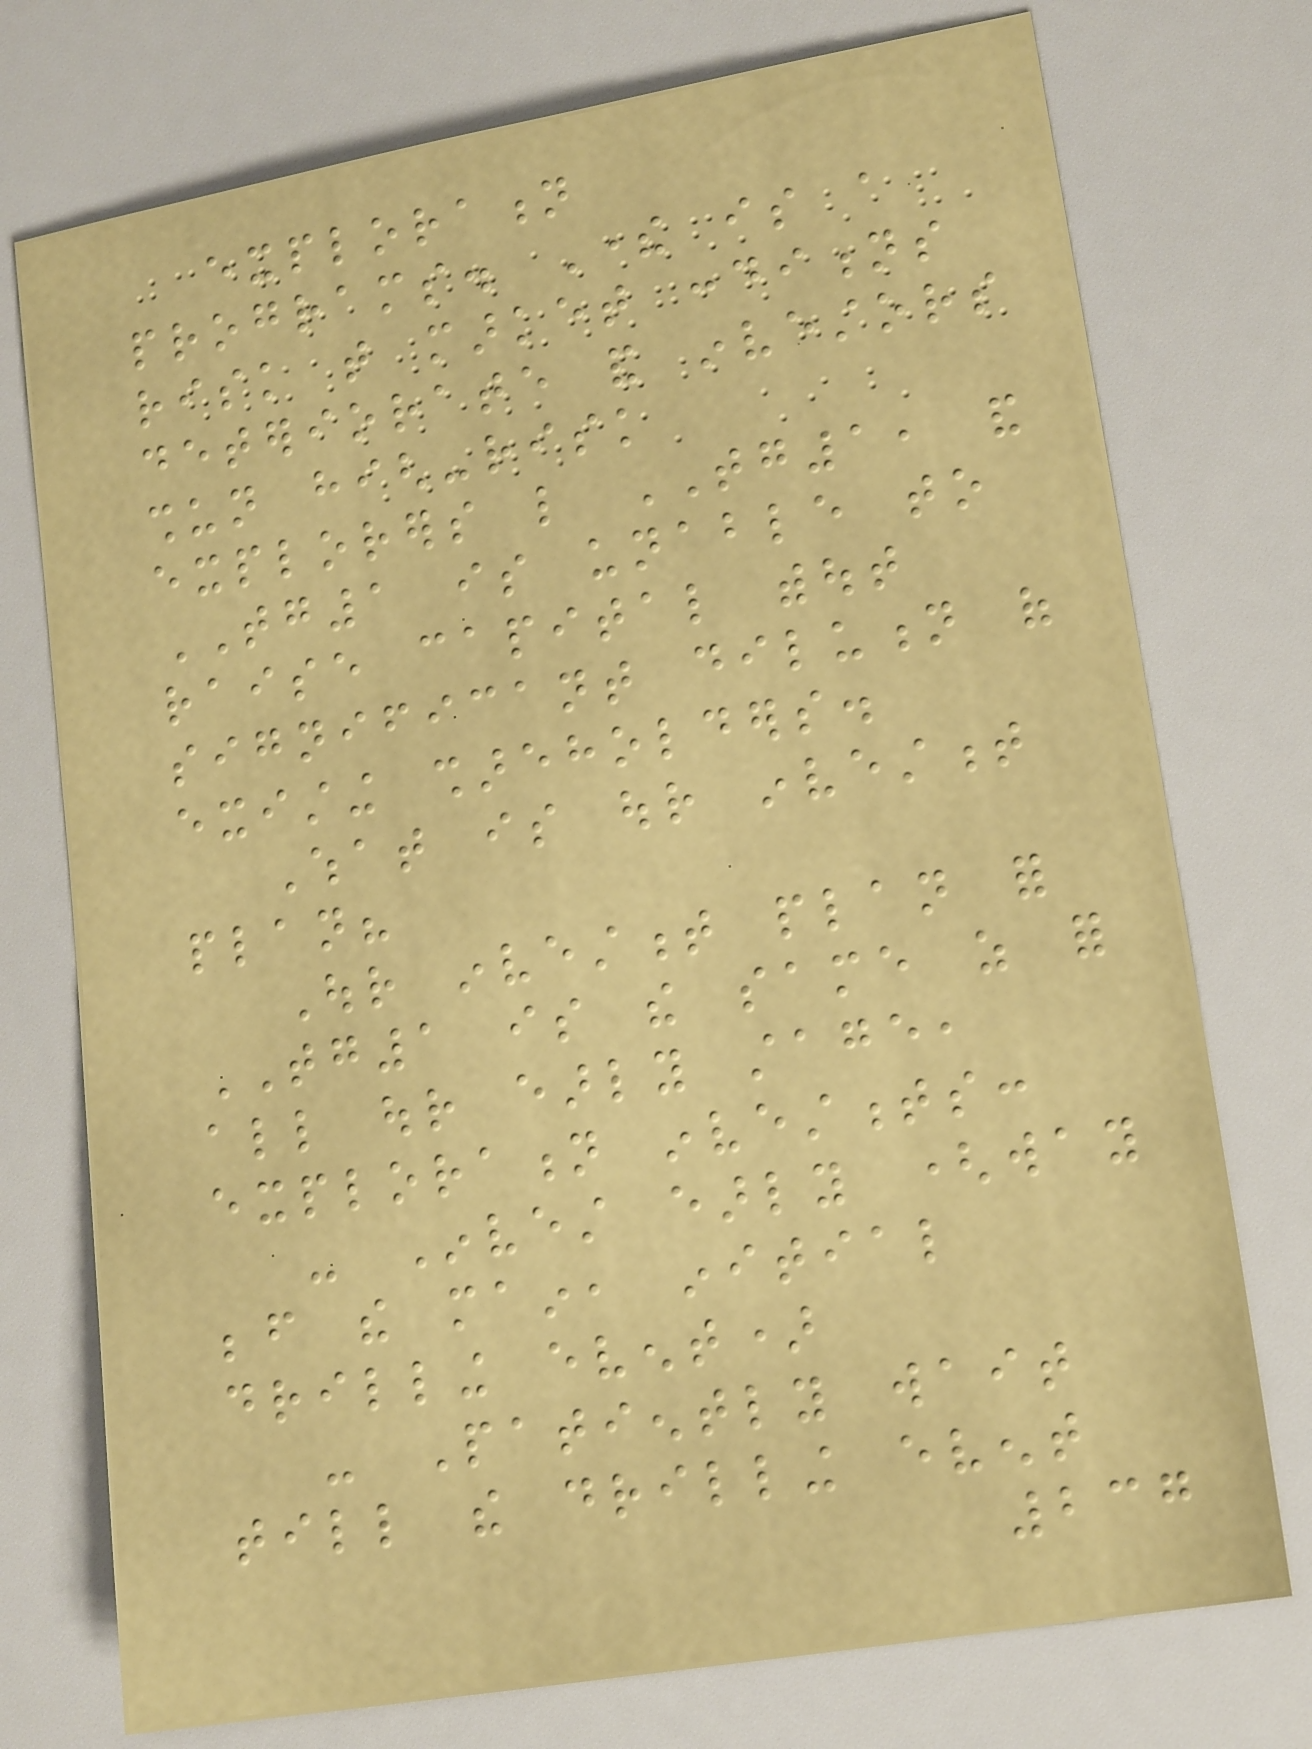exploration
programs. There is a
risk that market conditions
deteriorate and investors
shun high-risk
explorers like TG1, and
TG1 is unable to
raise capital without
significant dilution of
existing shareholders.
What is our investment
plan?
Our investment plan for
TG1 is the same as for
all our early stage,
exploration investments:
- Invest early (way
before the main, initial
drilling event)
- Patiently wait
till the drilling event
237
